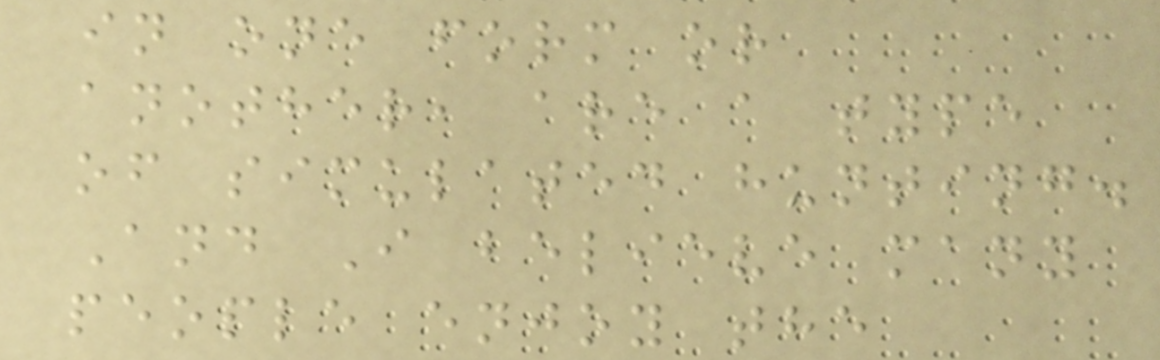in one form or
another, are a type
of simulated hunting.
And I believe many
people enjoy the
